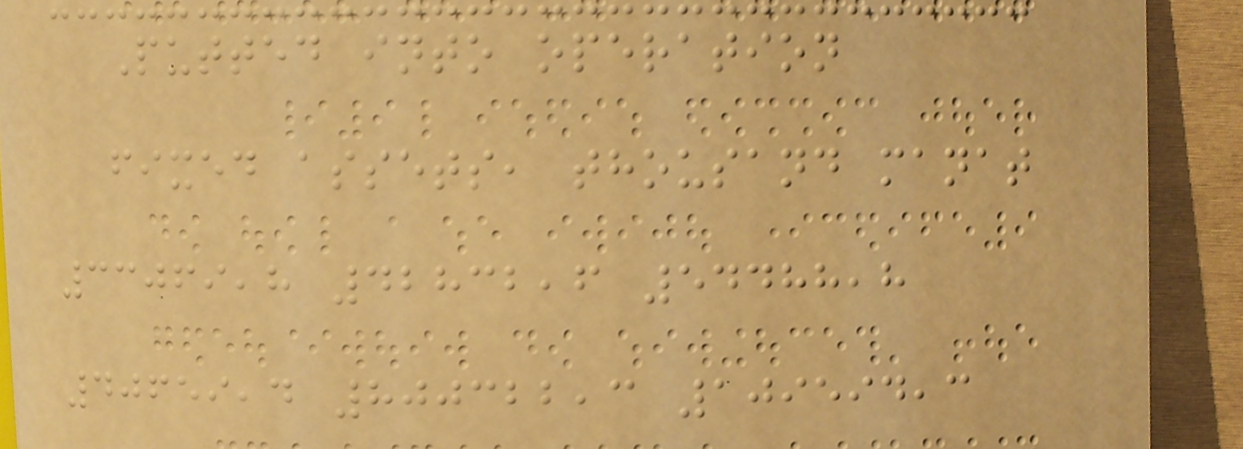Putted into operation
fixed assets, thousand manat
33069,8 42832,6 54488,8
40659,4 800322,3 109594,3
